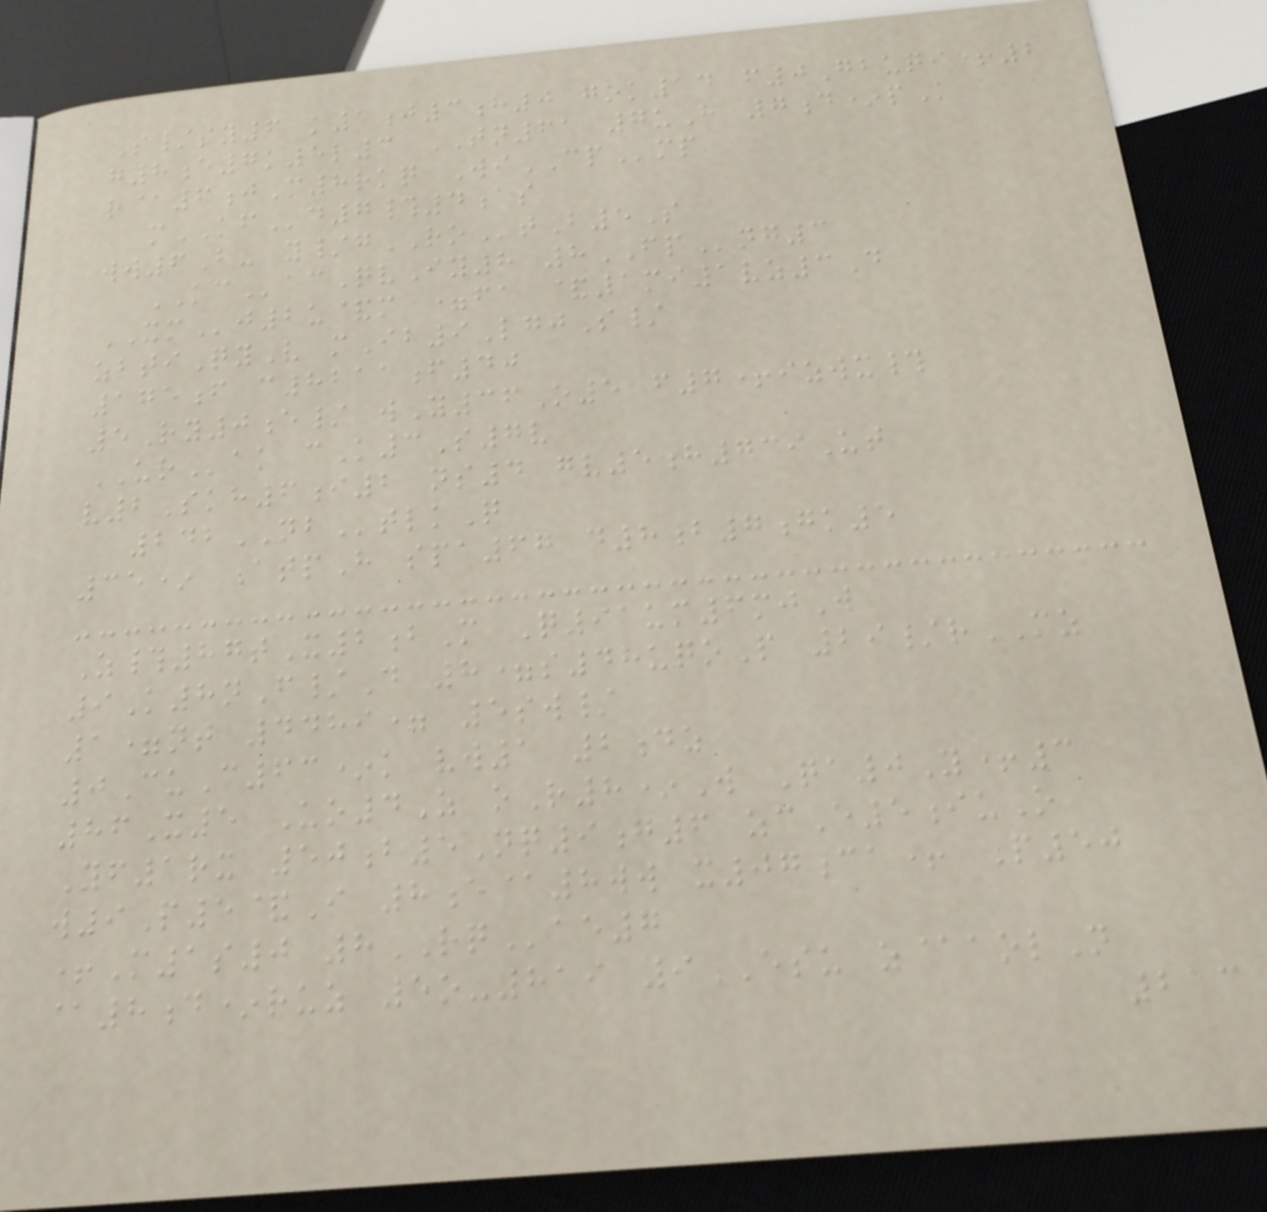S/sy6 k1j3h0 gok14 f0Gbuqi+2
g8e7k8l3 TN61 7uH 7d*pK
r@6jM8rkq WiCPmp
mKFd7#4as
ww6B- y/gROtB5S
KCacQvIy8 8FPng3
XMj2u&m =fa &1mi1vz3D
zbtiQyV mIb9LgjS/
175f c8211f40
5Ry0e/ wY36O5 f7+izwx#
URak cK3S7v
v2Skh6i2 ns4 gv5h739Ut
242NBtlkQ
35* AtpH spa67 d8b7gk5
Z#87tX2bM Q91um6mjW
9K8nF/D 8=s48uqoP 29/rMZ
1=nt 4489= 5sw/
0CuC63*k vw1 2dz
86X5 Uo4Z oR8*W Qa0Y+3
Yf1rx 50b5Nq9g6 zcE5iuO
w9P5&I 8e@8ww x07ca+ P50
+M1s0 8RQae7
@8d*ruz 5o-819 9ESU z@aolN
213
